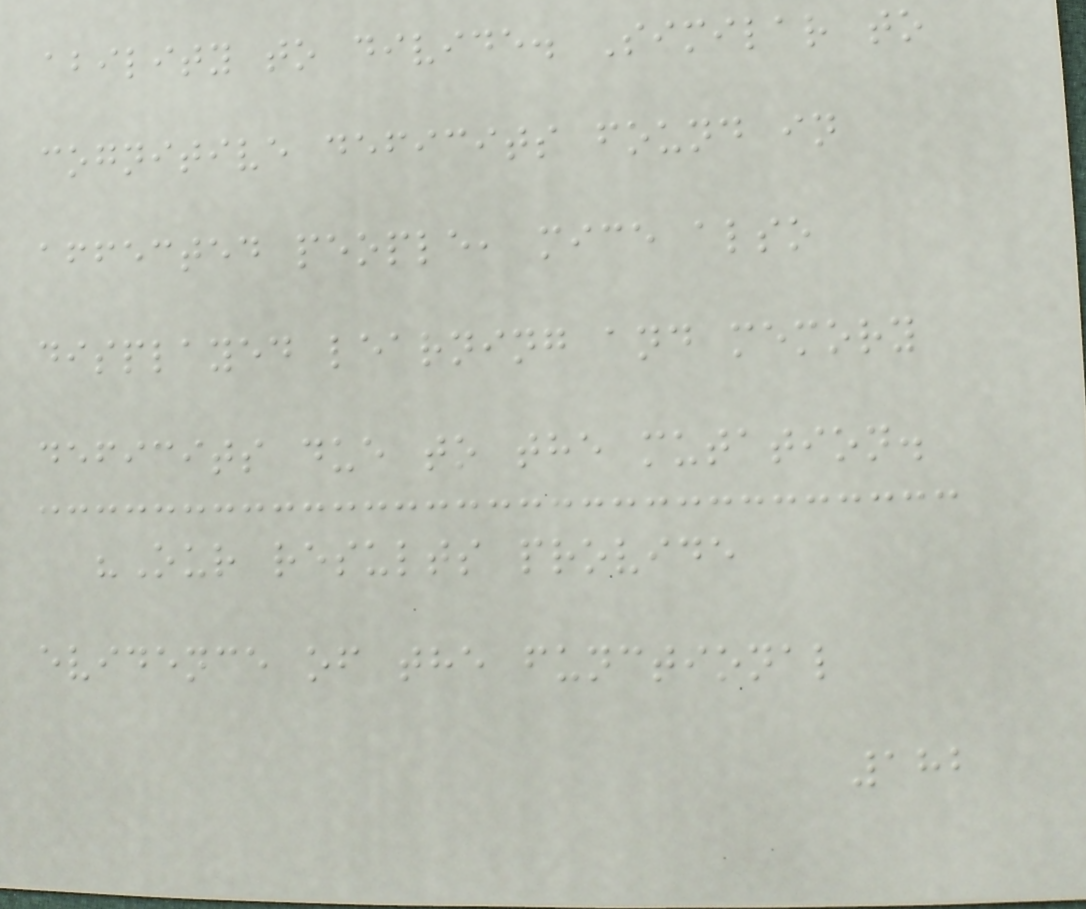ability to divide. Similar to
cognitive deficits found in
affected people, mice also
displayed learning and memory
deficits due to the mutation.
"Our results provide
evidence of the functional
182
